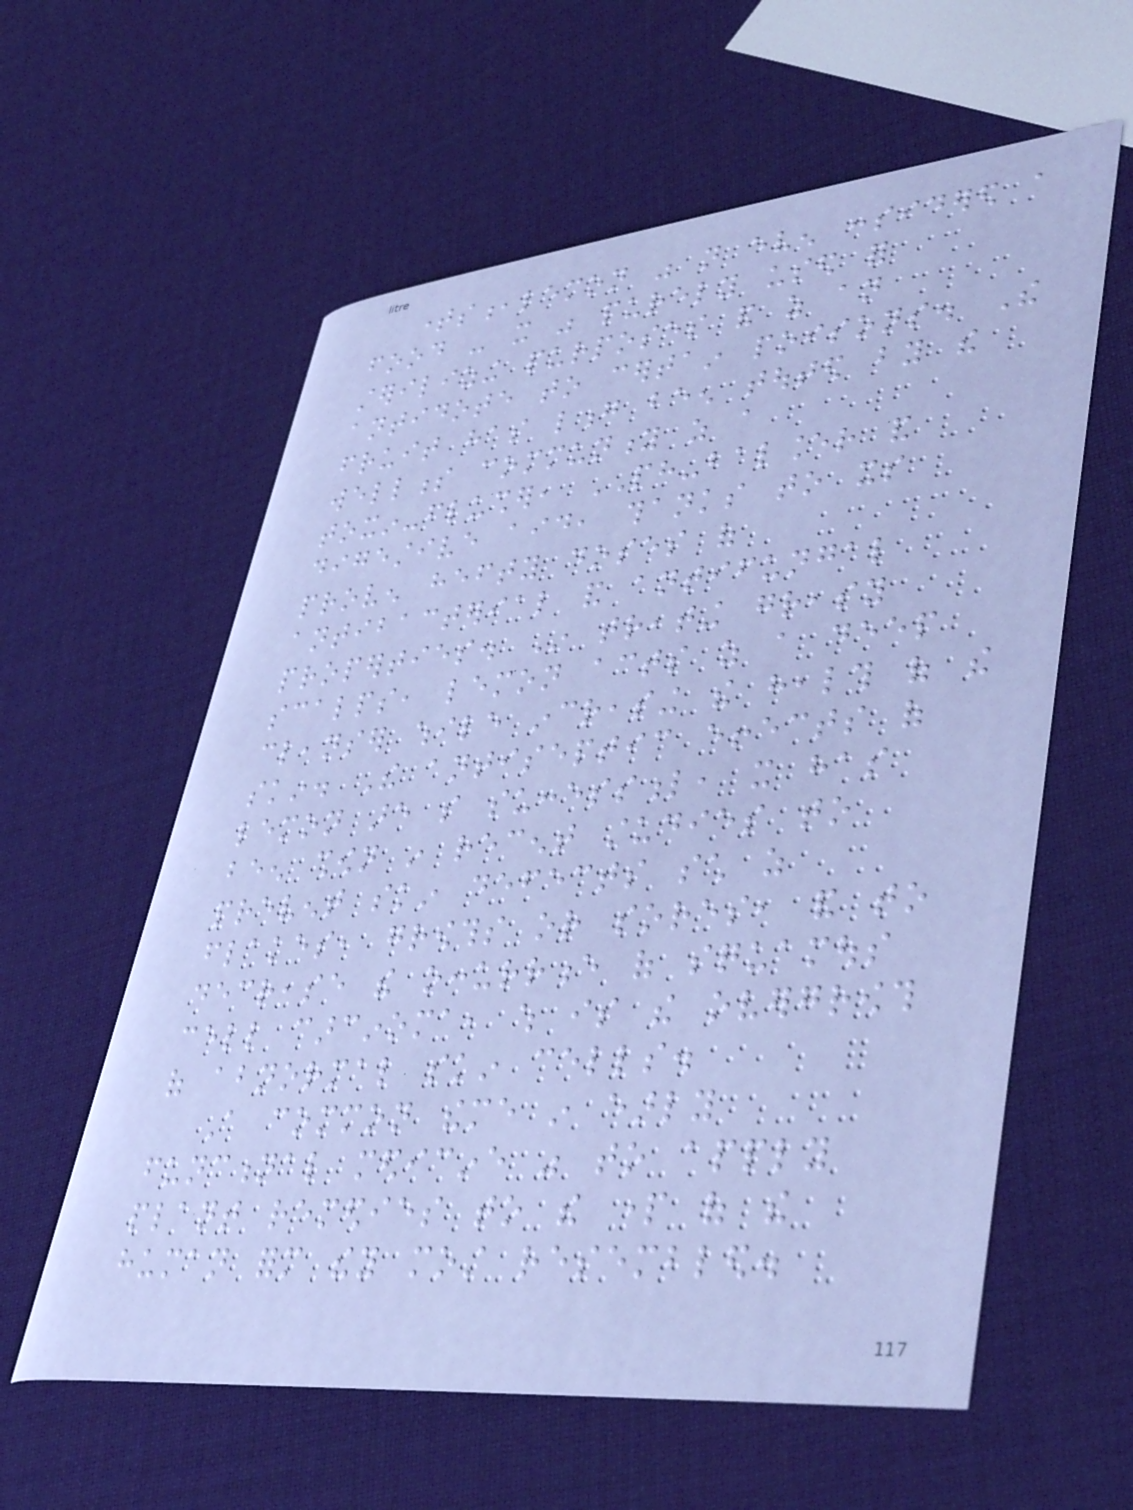times,lemon was not even considered a
food - it was purely used for
sterilizing purposes and as an
antidote to certain poisons. The
fruit has long been touted by the
wellness community as a
toxin-flusher, PH-balancer and
digestive aid, thanks to its
proven hefty doses of
antibacterial and antifungal
properties. In treating greasy
scalps, lemon acts as a deep
cleanser while increasing the health of the
skin. The antiseptic effects of
lemon are so successful, it has
been shown in recent studies to
prevent skin defects such as
flakes, growths or sores, and to
decrease the occurrence of squamous
cell carcinoma, which is the overgrowth
of abnormal skin cells.
A common theme in early
functional medicine was to apply
plant remedies to the part of the
human form they most resembled.
